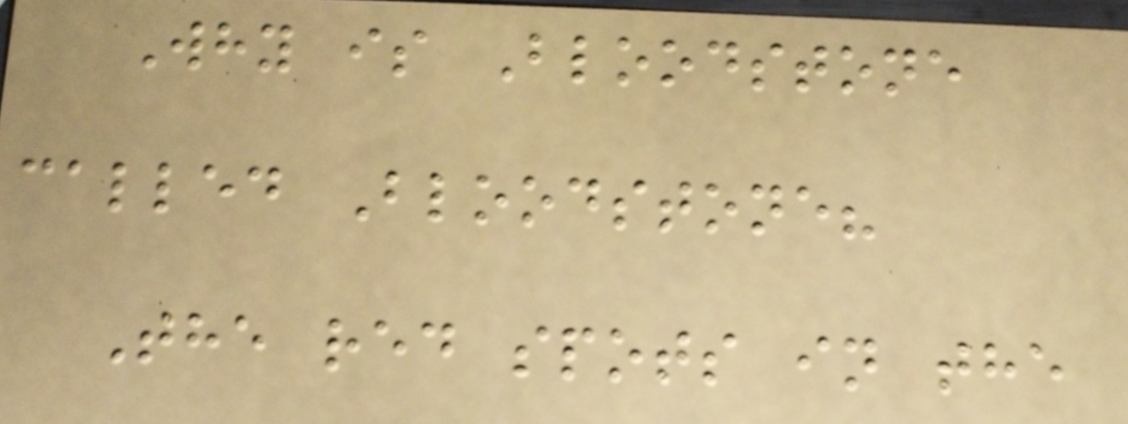Why is Bloodstone
called Bloodstone?
The red spots in the
